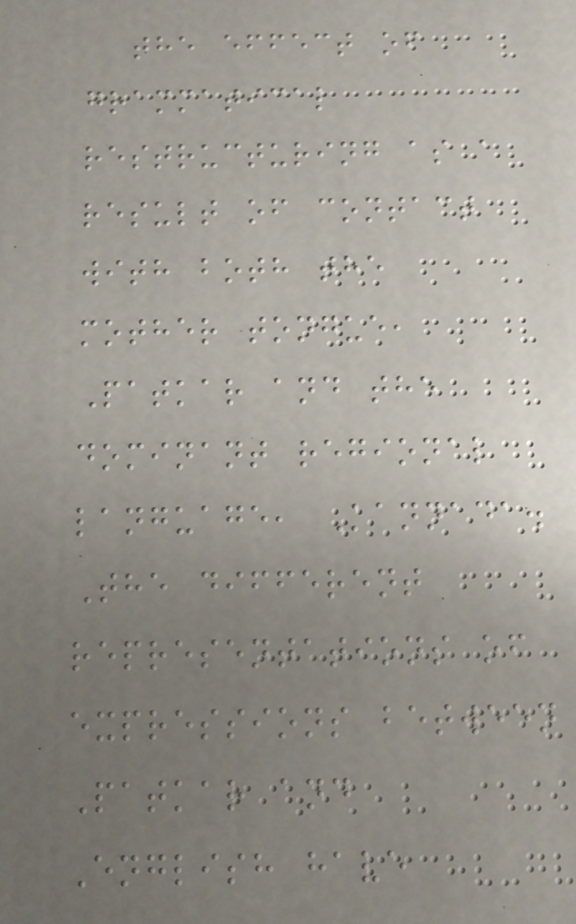the effect of
grammatical
restructuring as a
result of contact
with both the
mother tongue,
Patkar and the
dominant regional
language, Kannada.
The different
representations of
expressions between
Patkar and
English have
